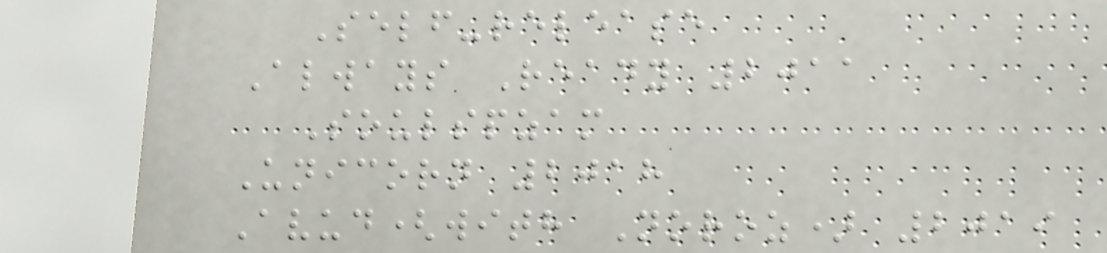Self-release
Always Ready 2011
Soulspzam
Unicorn 2018
Avud(with Noroz) 2019
